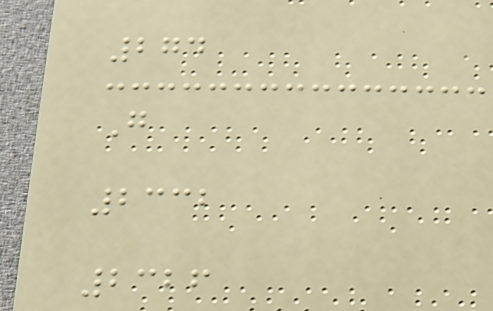274
G
2332
2326
